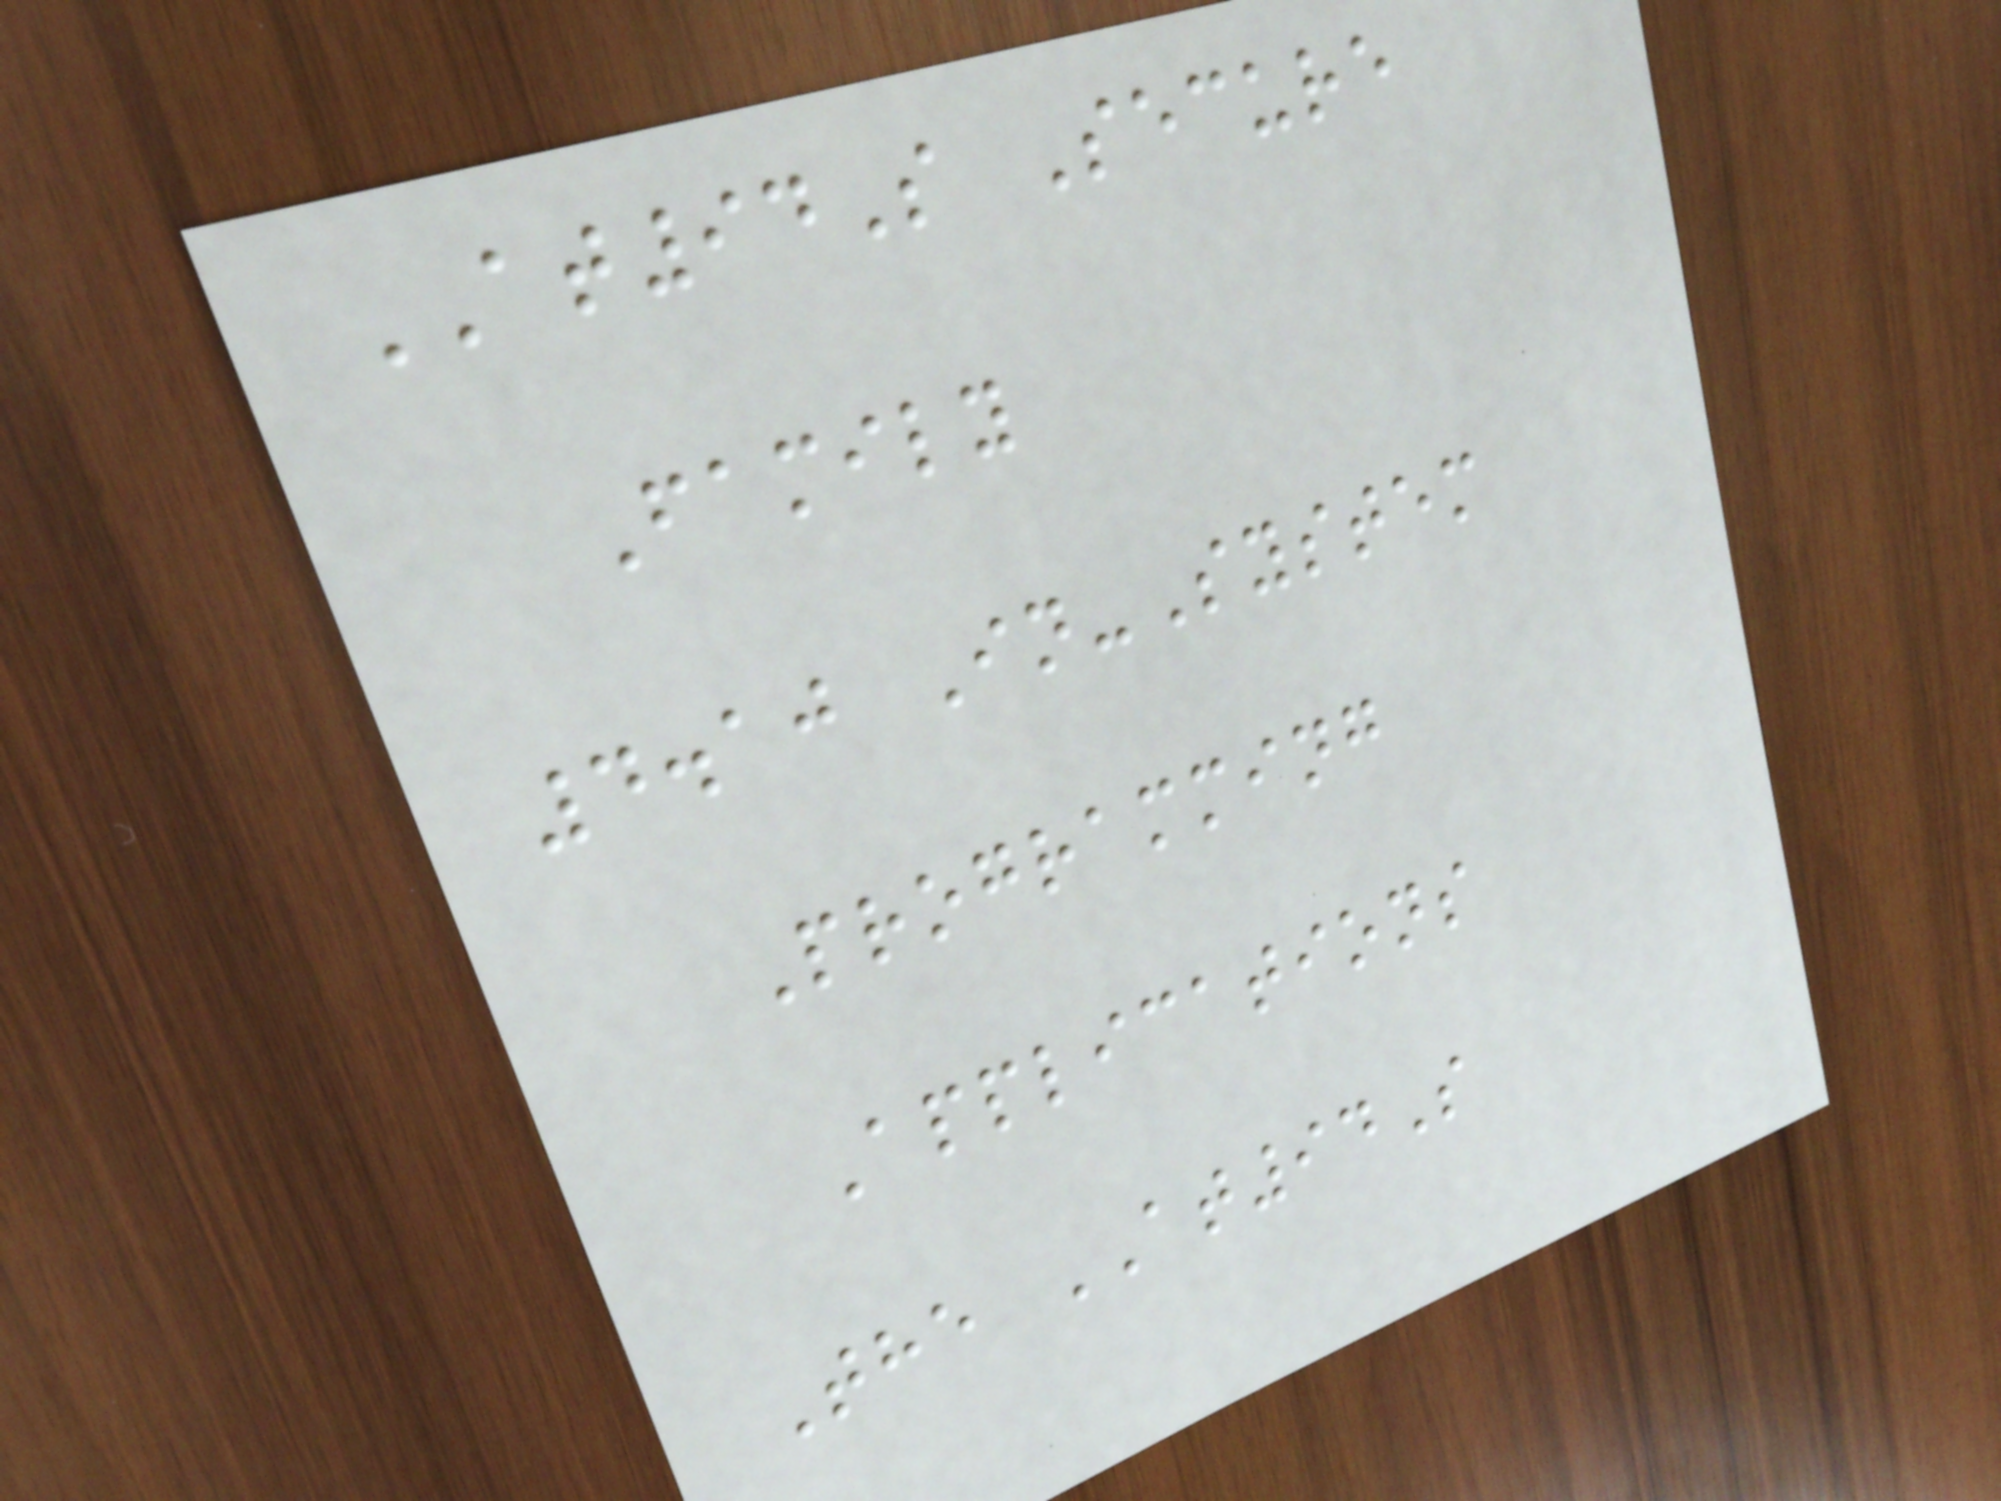AT94S Secure
Family
4.10 In-System
Programming
Applications
The AT94S
